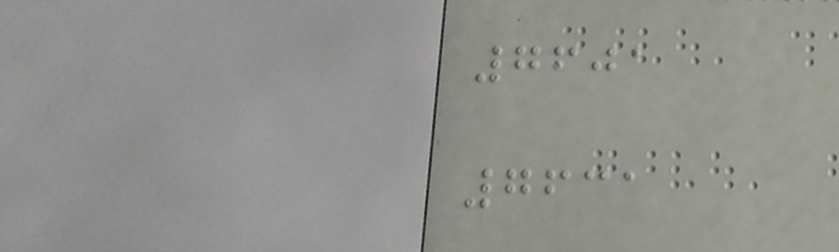7601
7631
